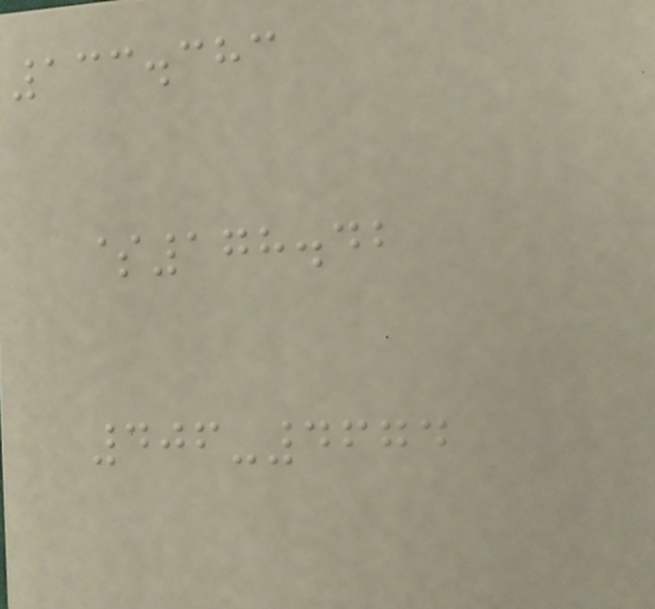133.383
$178.42
406-4674
